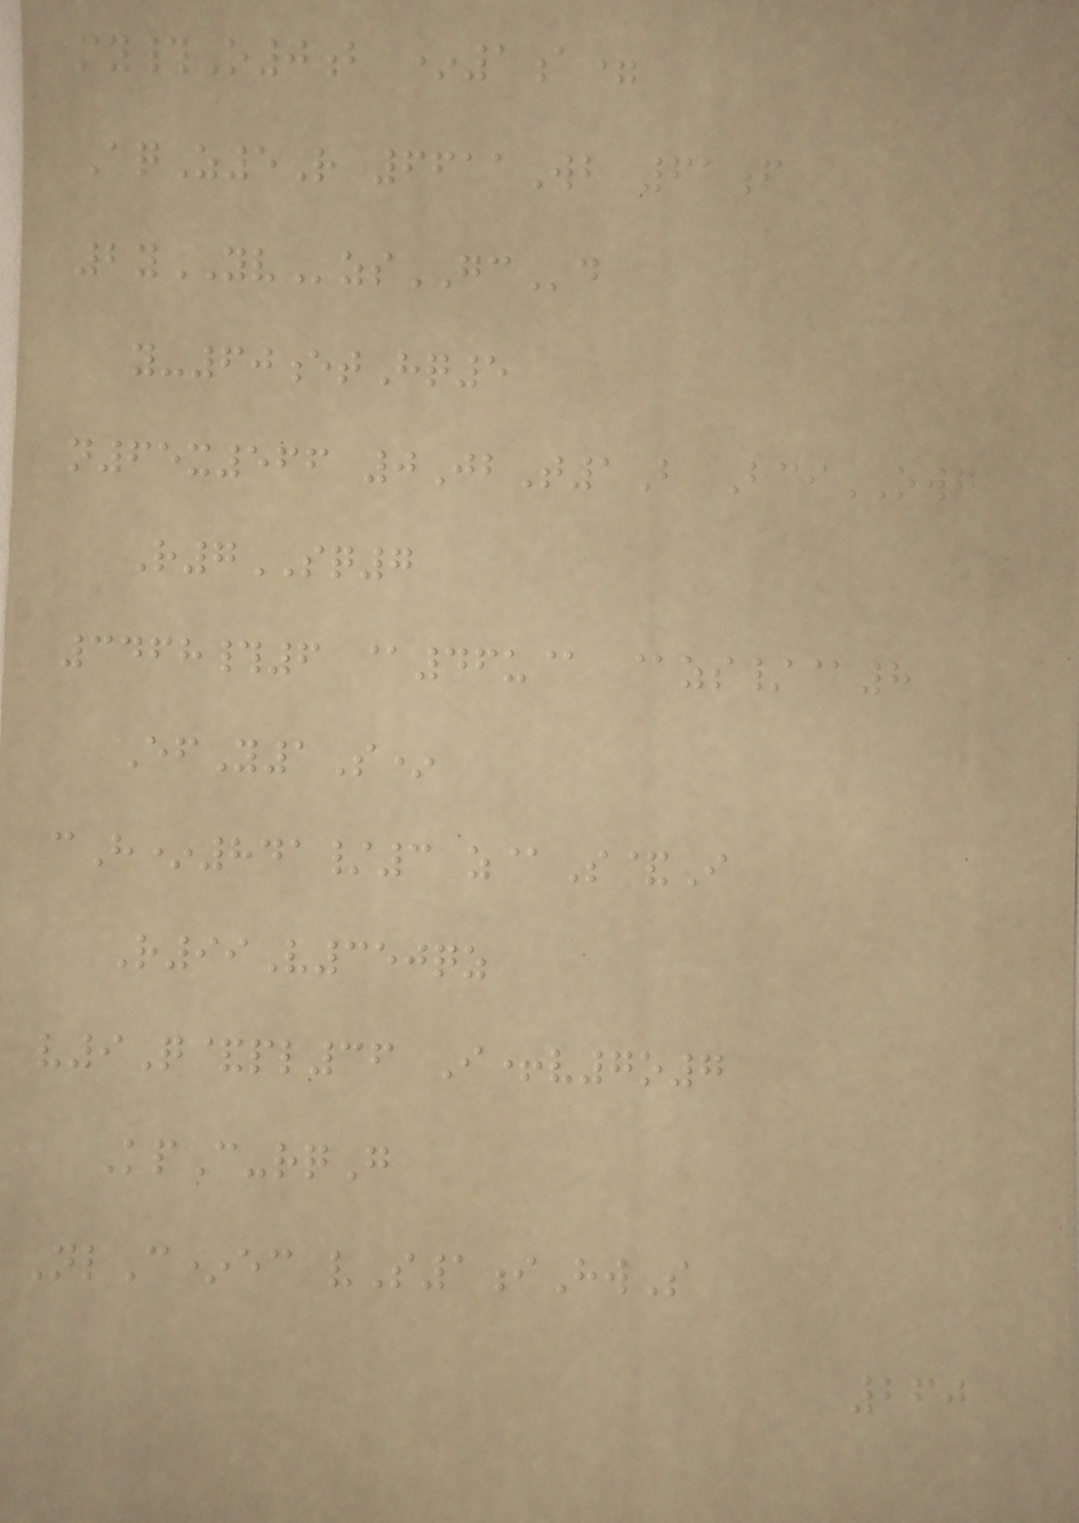my#O0b *1a=
AqZ5R 6611Wb 61f
2yYVzsGCd
y-60etHq5
n65x566 0JbT1B BciOWG
R7SQ7
3468#6 @46u@ @zs/@8
EfY1S*
cH*841/3 z@S&I
R99V350qz
v9Q&pl36 I+v7o7
KpC-rqG
NlC*ec vS1iHwS
260
